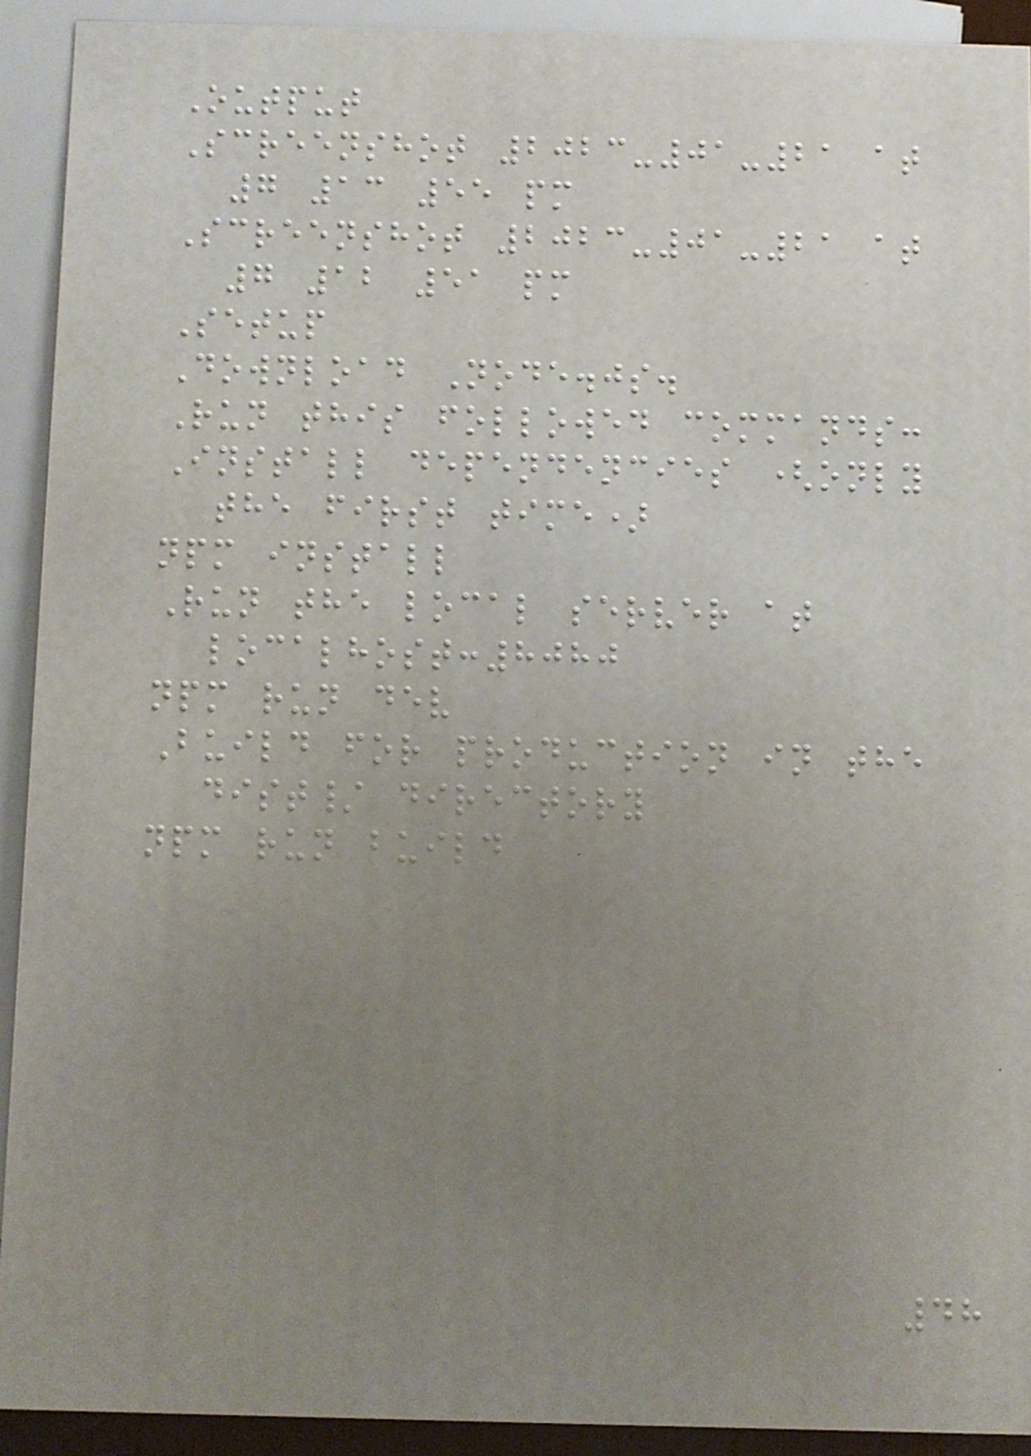Output
Screenshot 2023-01-21 at
7 13 55 pm
Screenshot 2023-01-21 at
7 12 51 pm
Setup
Download Node.js.
Run this followed commands:
Install dependencies (only
the first time)
npm install
Run the local server at
localhost:8080
npm run dev
Build for production in the
dist/ directory
npm run build
48
